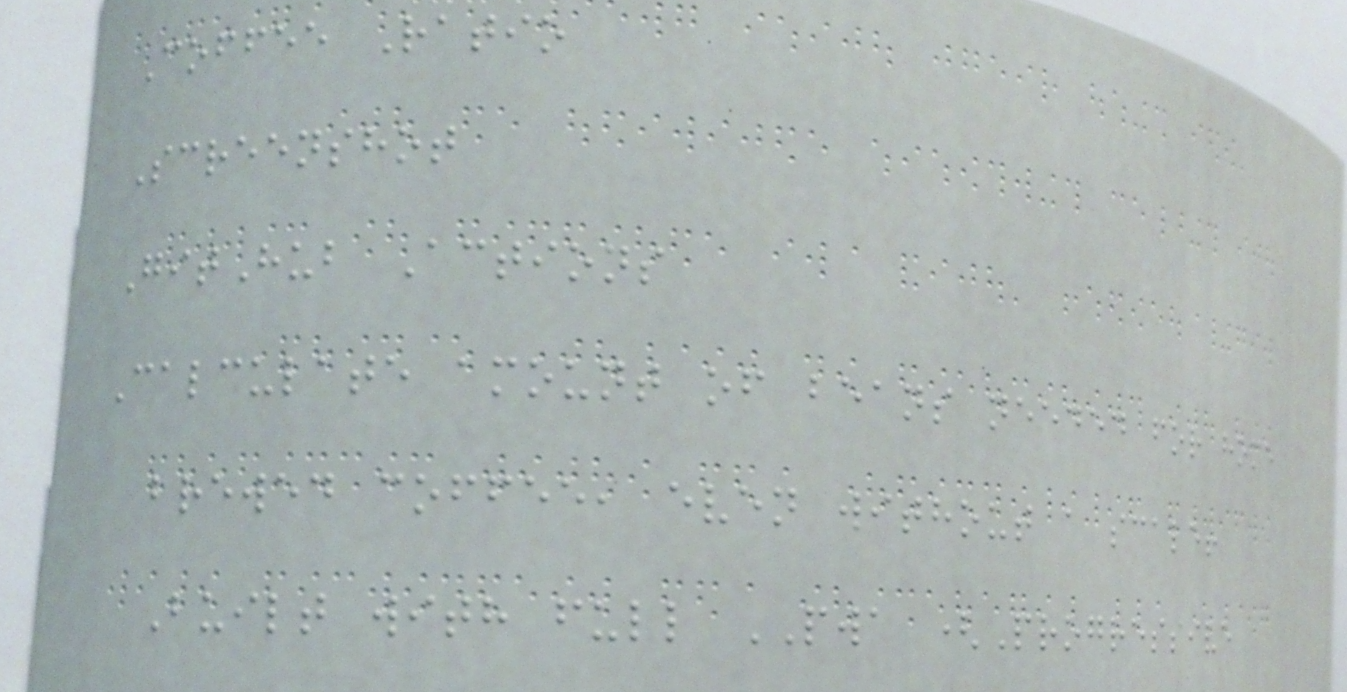Coffee Ratio
Screenshot
GitHub Actions
Calculate amount of beans needed for home
brewed coffee, even without a scale!
Built with full PWA (Progressive
